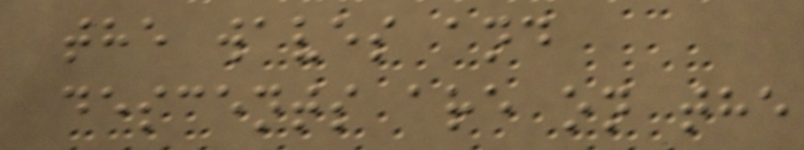the waves and
descents are on the
